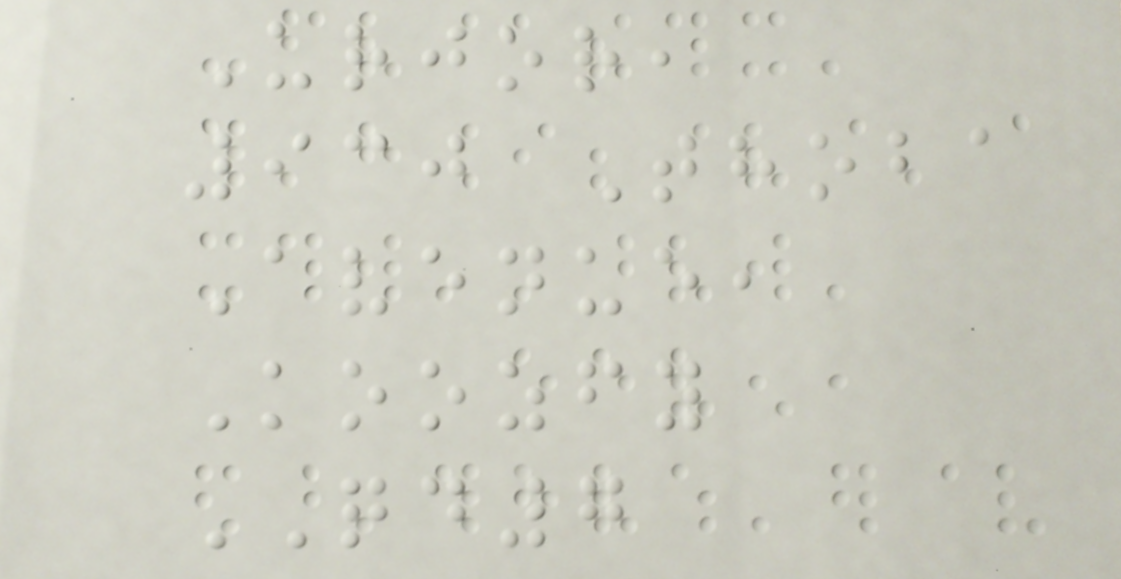Urjor,
930 Thoba
Avenue,
Koozfy
QD7
